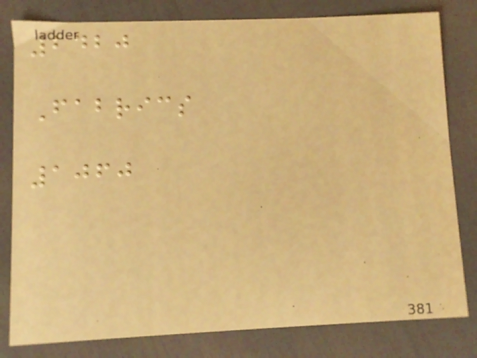2420
Fabrics
1060
